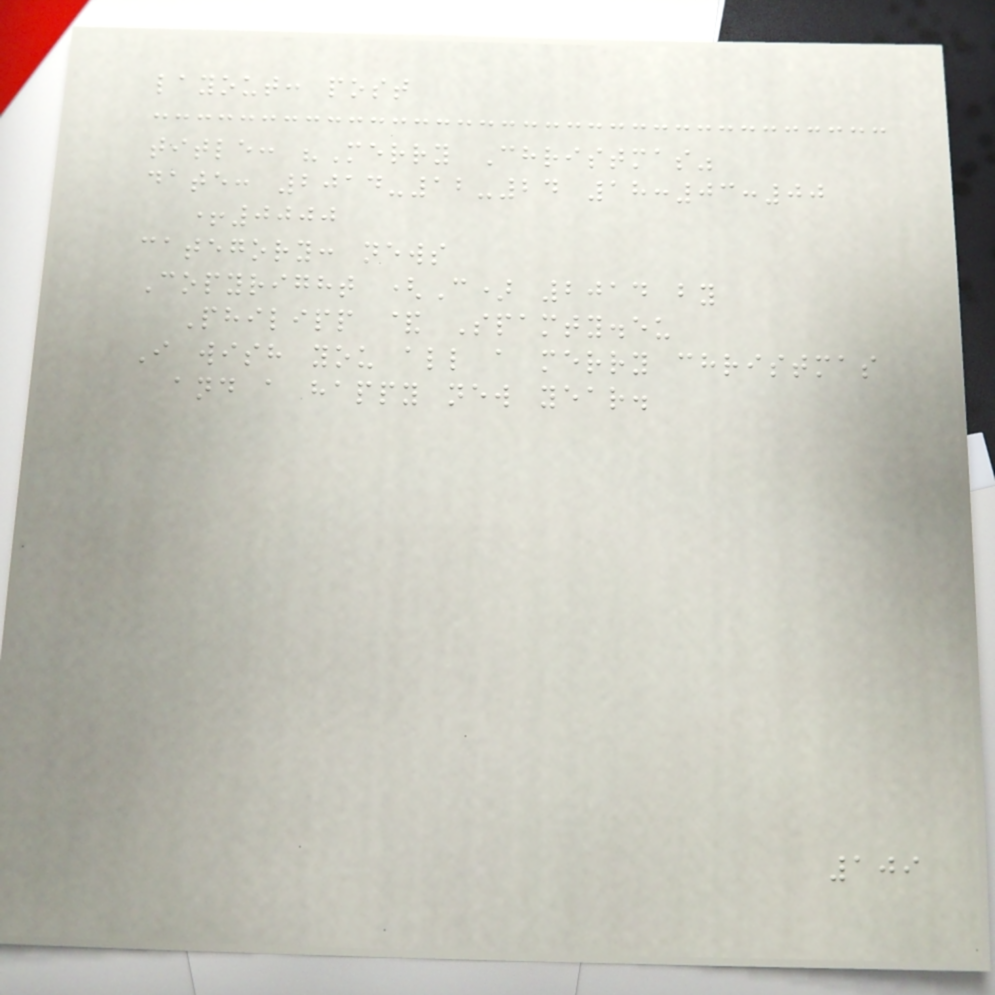layout: post
title: "Merry Christmas"
date: 2014-12-24 18:03:00
+0000
category: news
Copyright (C) 2014 by
Philipp & Spamty.eu
I wish you all a merry christmas
and a happy new year.
109
